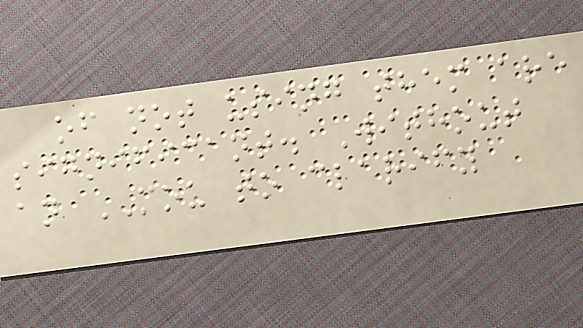of not using them are
significant. Without
an MOU to clarify
